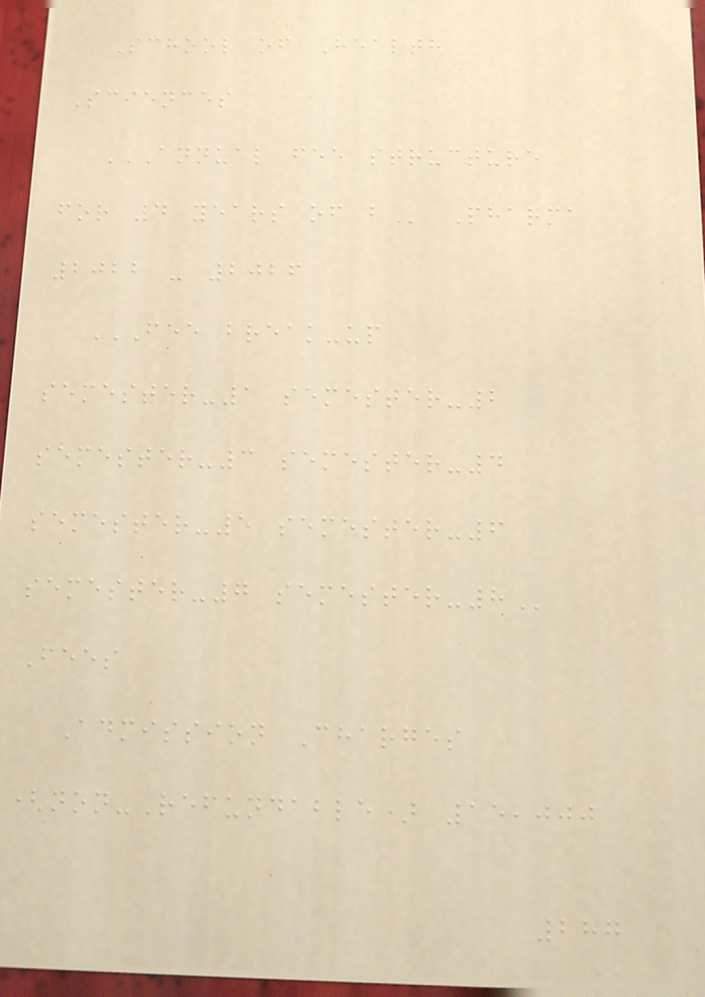School of Health
Sciences
ANNUAL FEE STRUCTURE
FOR 4 YEARS OF B Pharma
2022 - 2026
FEE BREAK-UP
SEMESTER-1 SEMESTER-2
SEMESTER-3 SEMESTER-4
SEMESTER-5 SEMESTER-6
SEMESTER-7 SEMESTER-8
Fees
Admission Charges
(non-Refundable) 15,000
287
